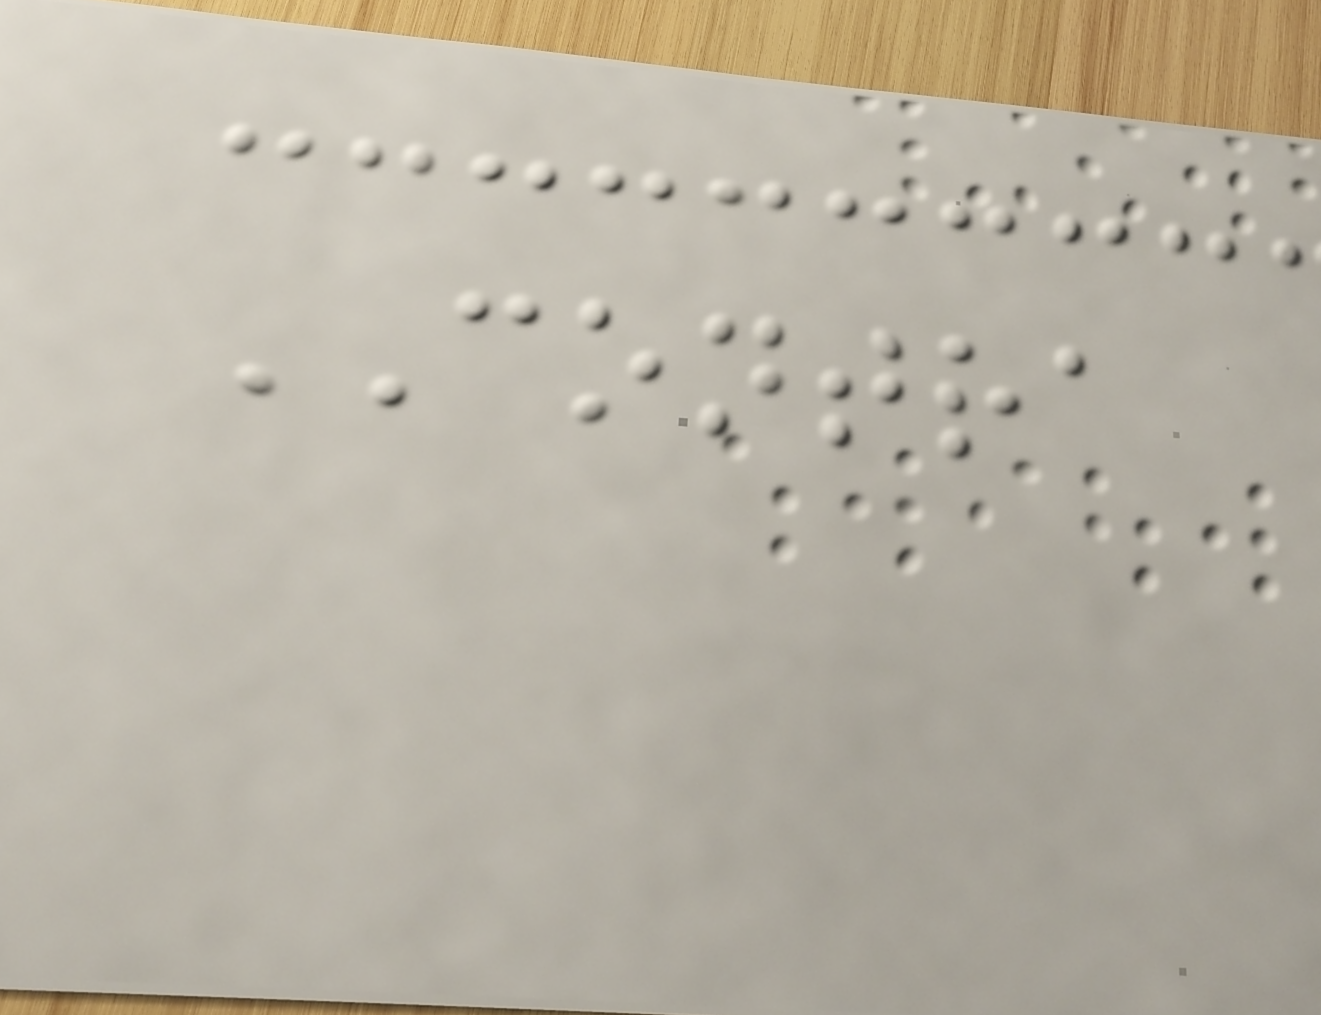CONTRA
